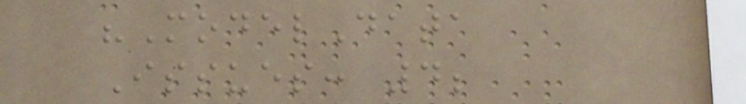"ModelData
Issues: 4;
